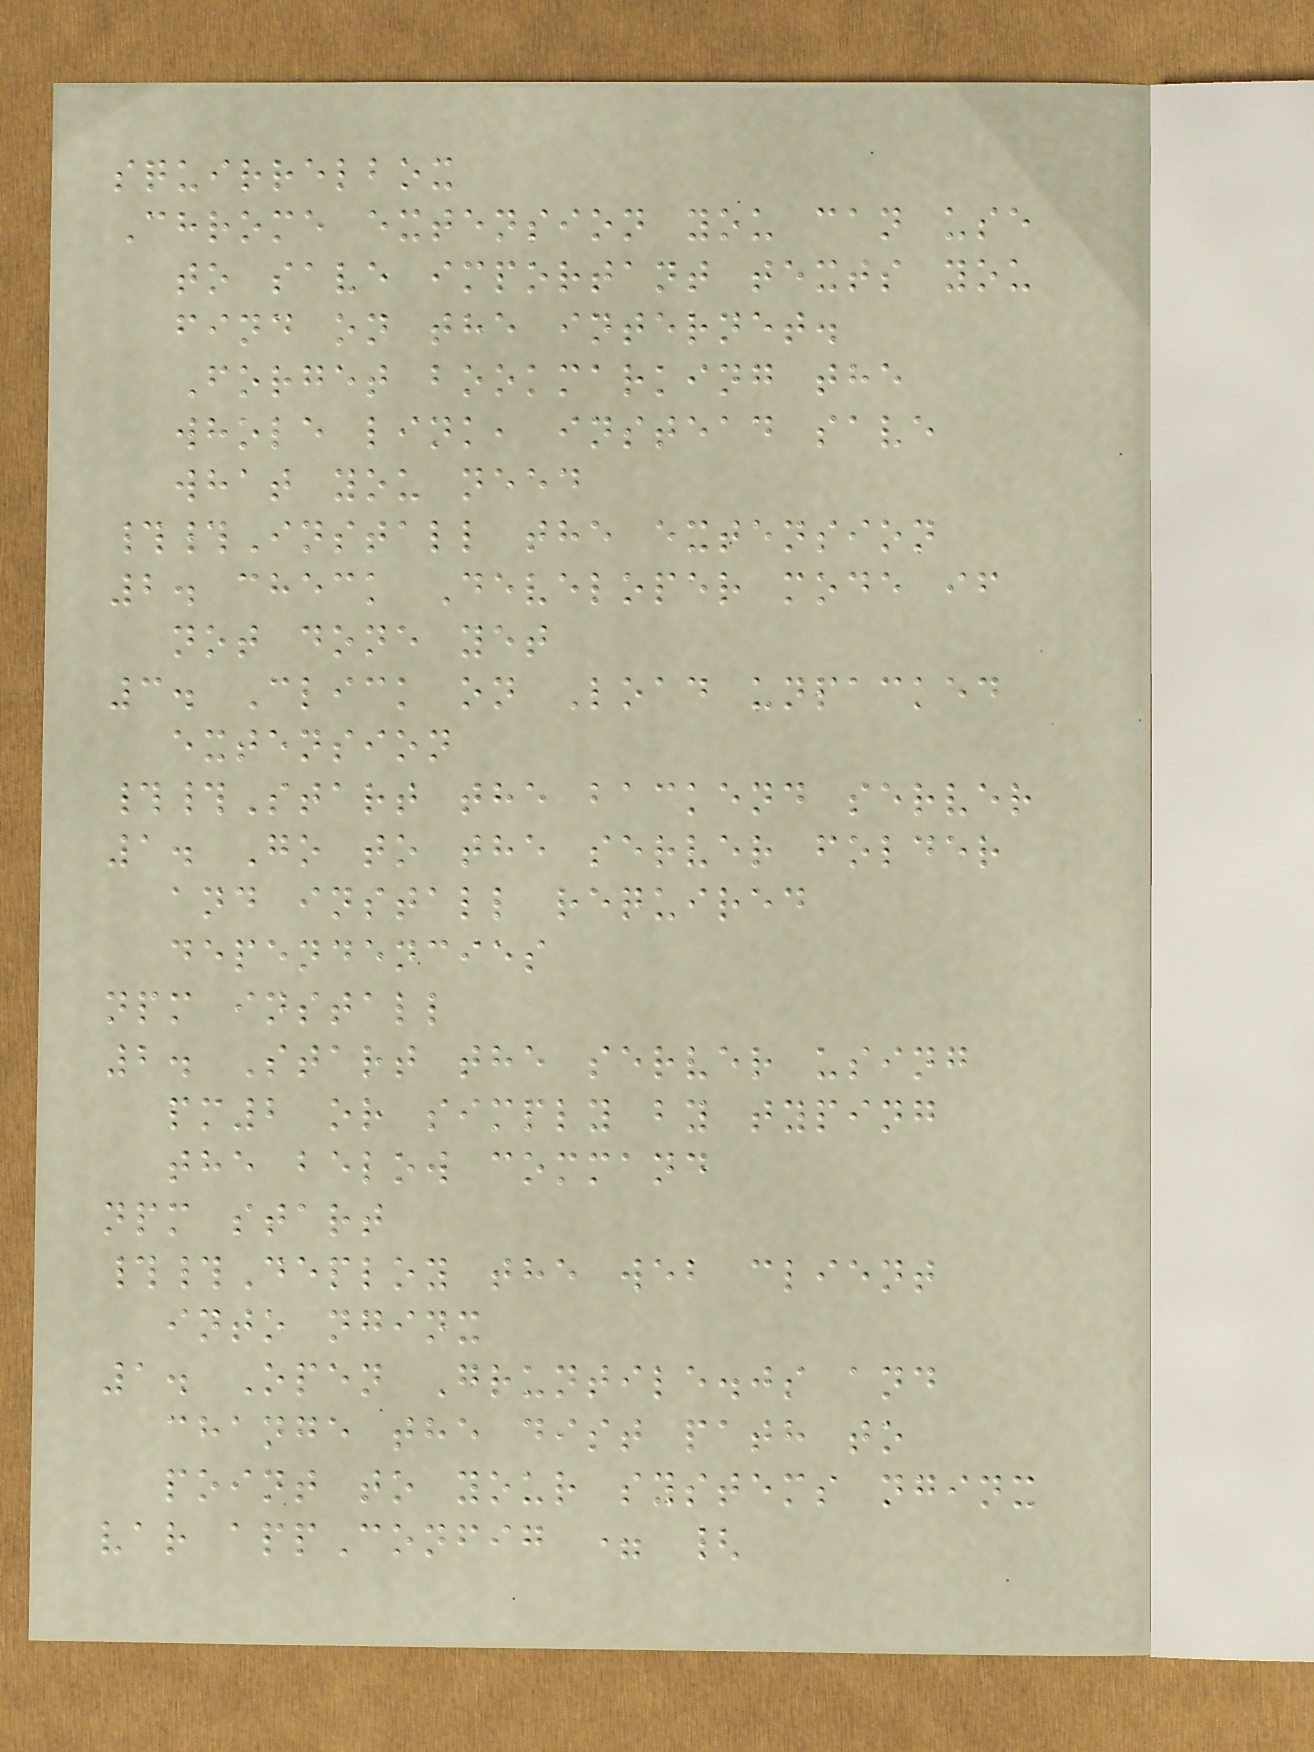squirrelbox
Chrome extension you can use
to save important texts you
find on the internet.
Forget bookmarking the
whole link, instead save
what you need
##Install the extension
2. check Developer mode if
not done yet
3. Click on Load unpacked
extension
##Start the backend server
1. Go to the server folder
and install required
dependencies
npm install
2. Start the server using
pm2 or simply by typing
the below command
npm start
##Deploy the web client
into nginx
1. Open Gruntile.js and
change the dist path to
point to your systems nginx
var appConfig = {
